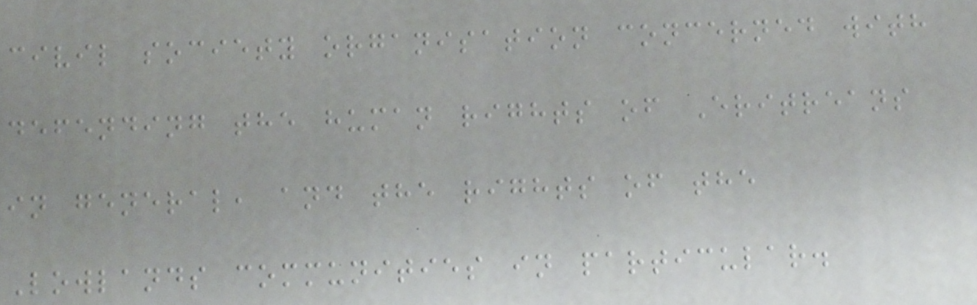civil society organisation concerned with
defending the human rights of Eritreans
in general, and the rights of the
Lowlands communities in particular.
